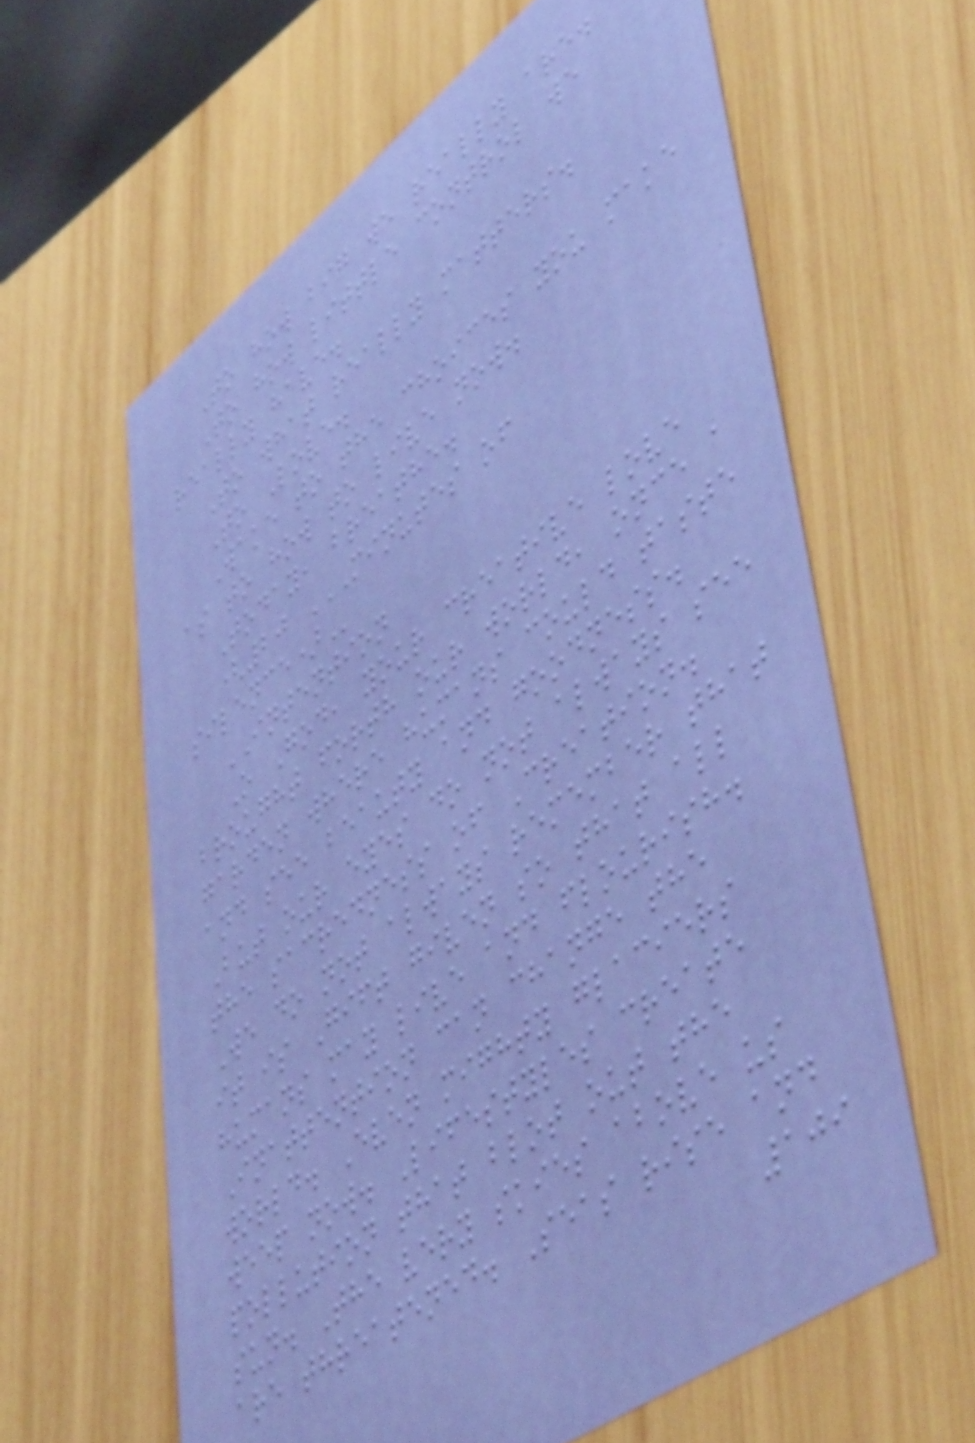To how big we really are.
To how little control we
really have.
To what really matters.
To Love.
Wake to the choices you make
as to how to live now.
Today, breathe.
(20 MINUTES OF
SILENCE)
INTENTION
O God, your creative love
brought forth our world, once a
garden where humans could taste
and see beauty and goodness.
But our eyes do not always see
the sacredness of Creation.
We do not always remember that
it is Gift given so that all
humans may live and flourish.
Inattention can change the
world. Even mighty glaciers
weep now. Lifestyles create
pollution that blot out the
sun. The very skies above us
are threatened. Seas rise and
109
